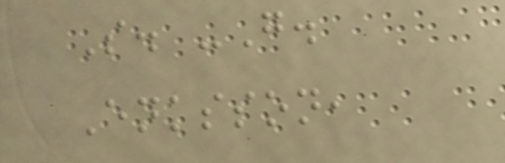S. -G.
Enksson,
